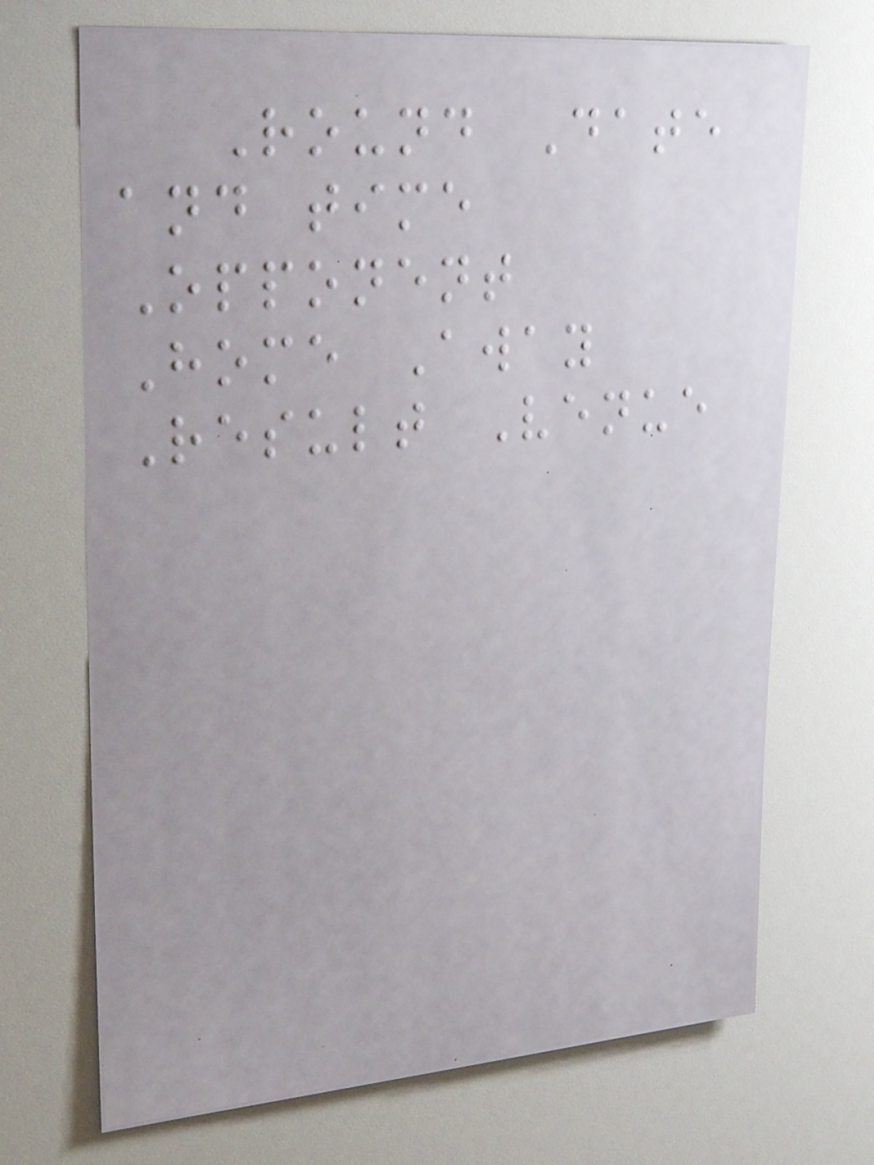Round Date
and time
Opponent
Home Away
Result Venue
